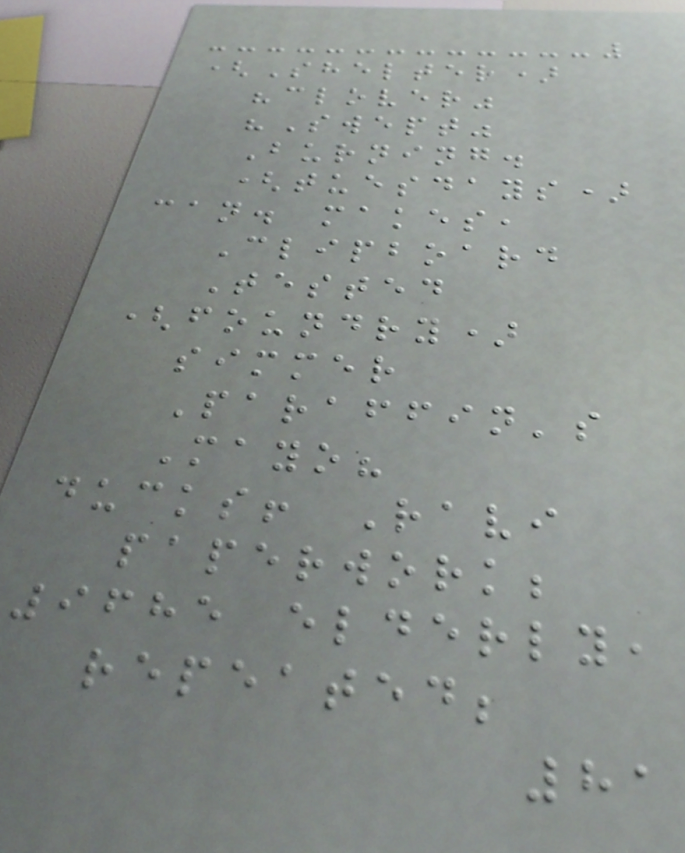(Shelter)
"clover"
"Swept"
Burning.
(tuesdays)
can. makes,
Clipboard
Tested
(foundry)
simmer
Paraffin's
Mayo?
ducks! Ravi
paperwork;
9685 elderly,
repeated;
81
